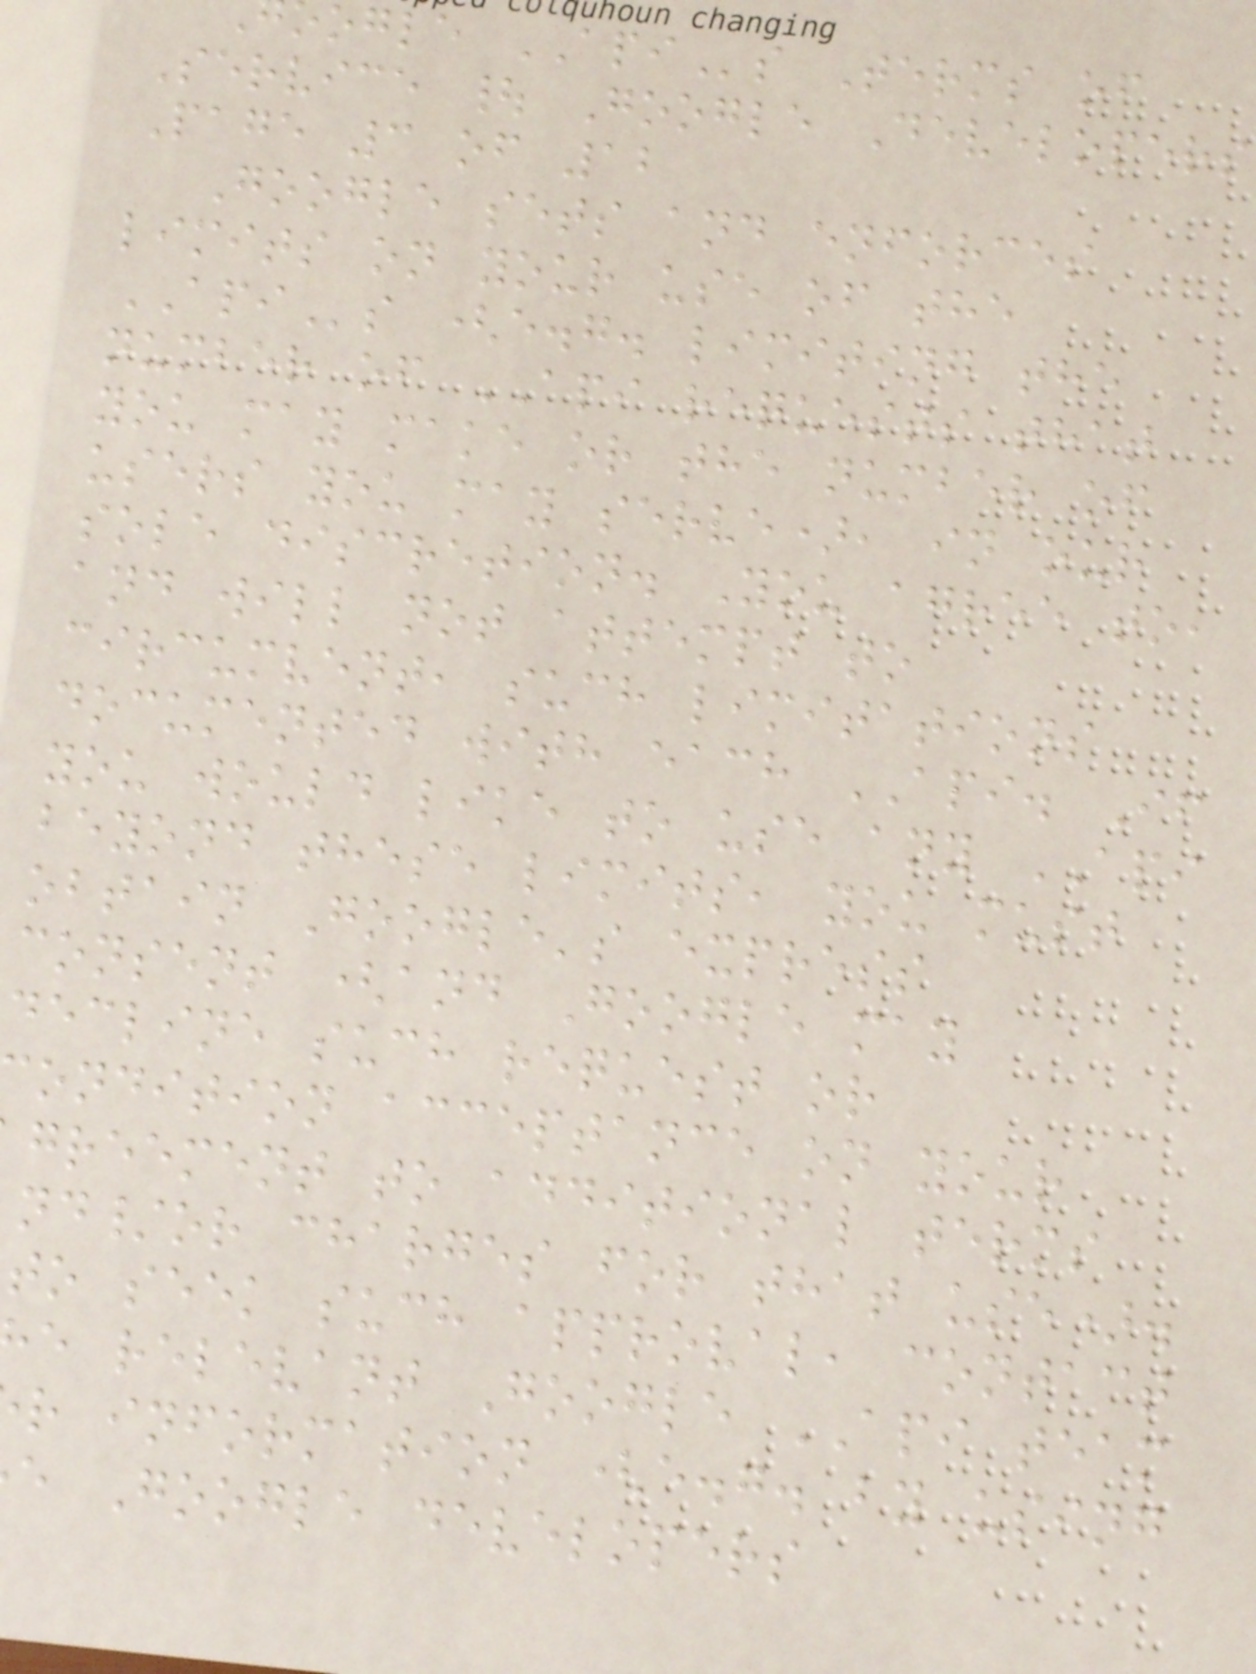ogle APIs Terms of
Service | Google Developers
Page 3 of 12
Google sets and enforces
limits on your use of the
APIs (e.g. limiting the
number of API requests that
you may make or the number of
users you may serve), in our
sole discretion. You agree to,
and will not attempt to
circumvent, such limitations
documented with each API. If
you would like to use any API
beyond these limits, you must
obtain Google's express
consent (and Google may
decline such request or
ondition acceptance on your
greement to additional terms
nd/or charges for that use).
to seek such approval, contact
e relevant Google API team
r information (e.g. by using
e Google developers
